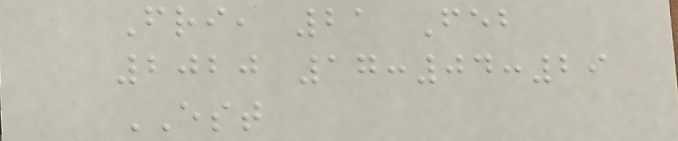Fri, 21 Feb
2020 17:04:29
EST
